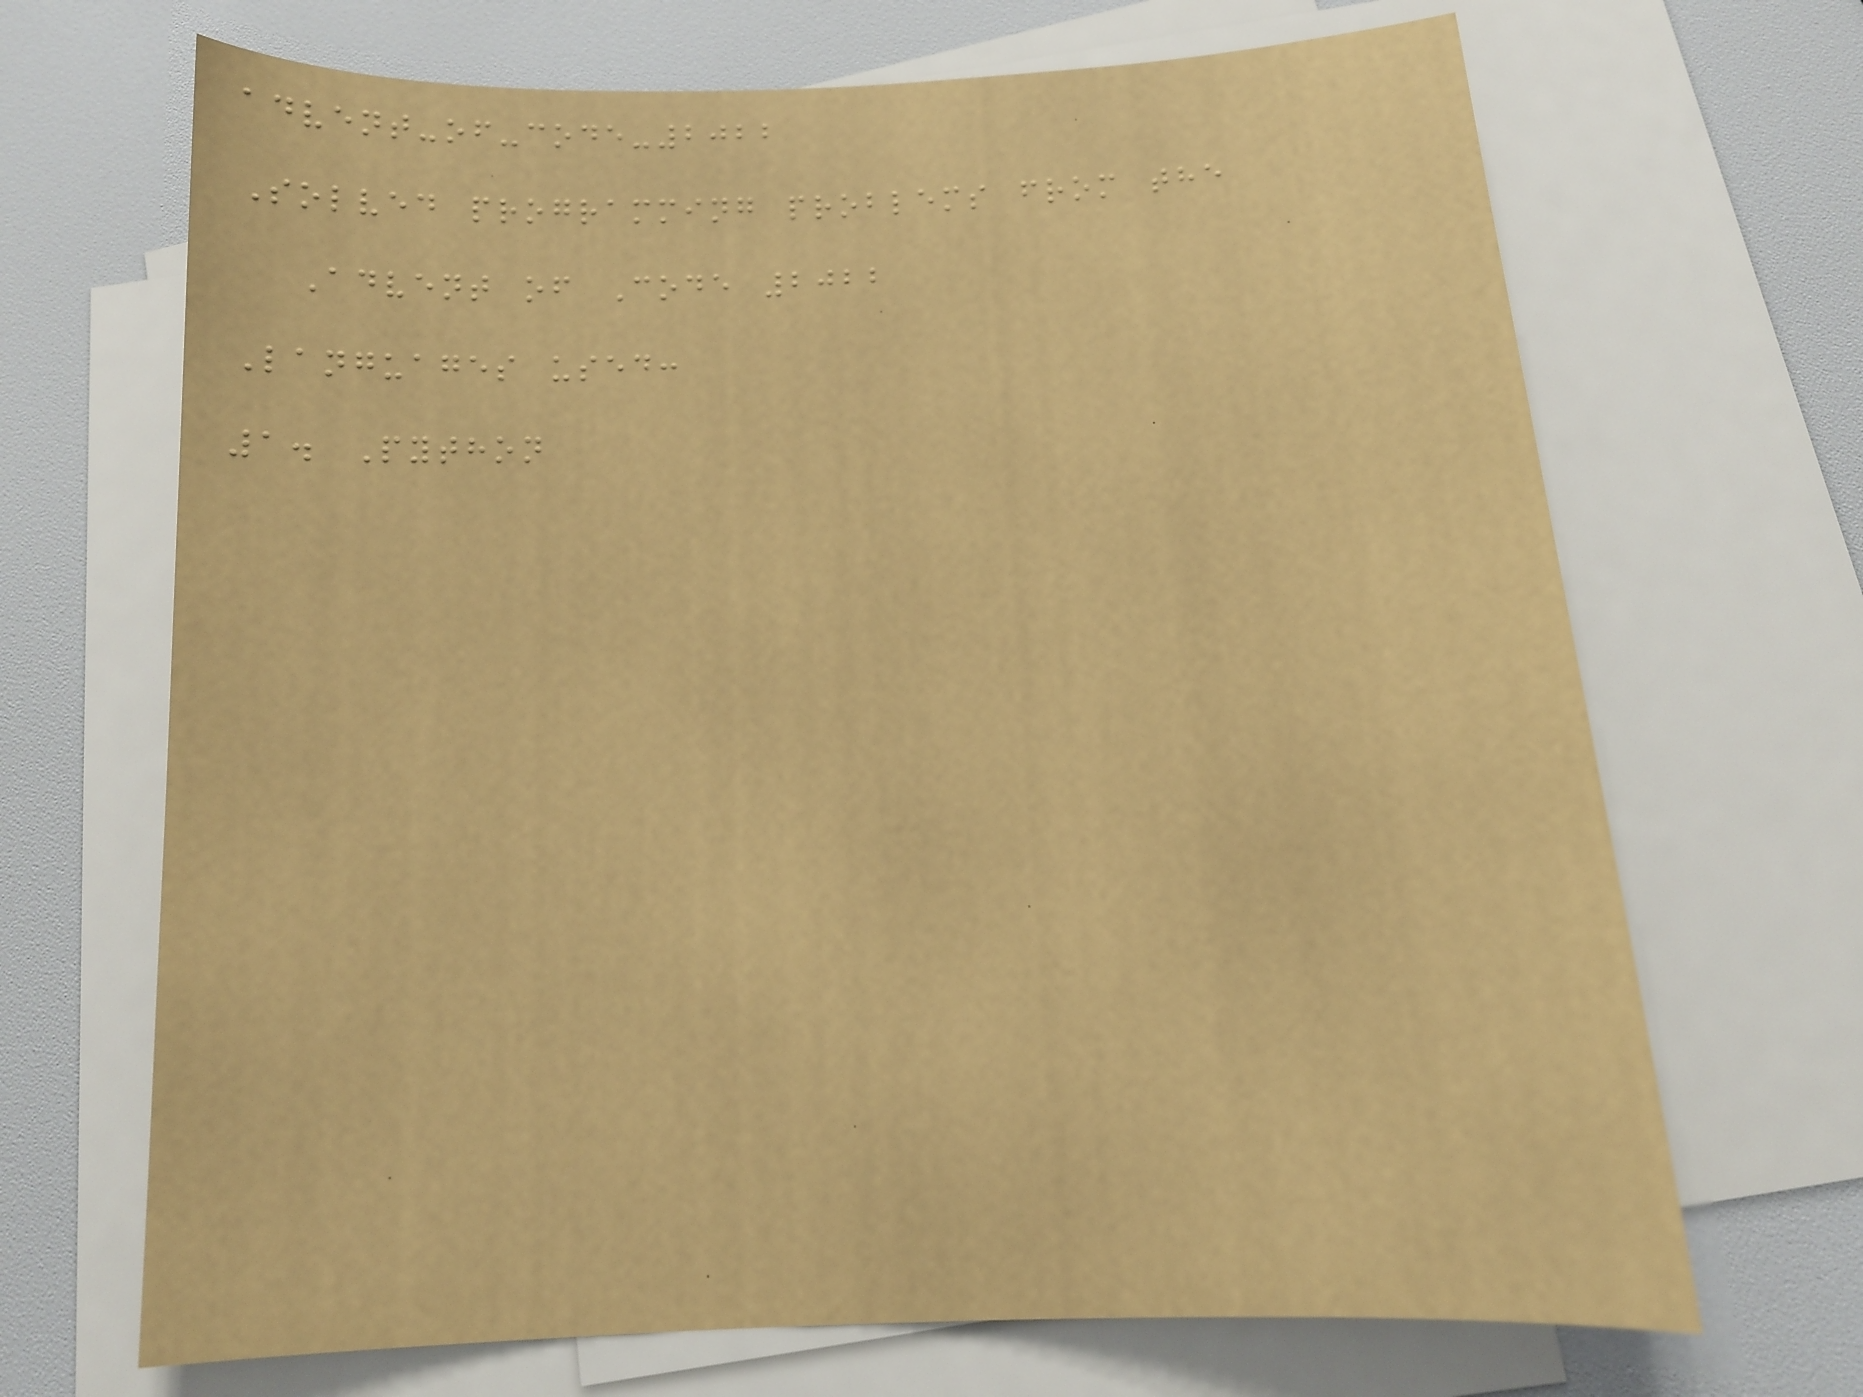advent-of-code-2022
Solved programming problems from the
Advent of Code 2022
Languages used:
1. Python
